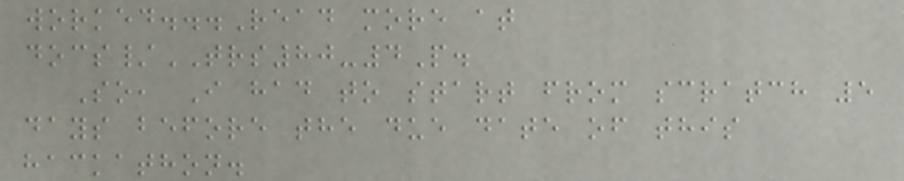worked...Read more at
docs/TRS80-4P.
So, I had to start from scratch 5
days before the due date of this
hackathon.
